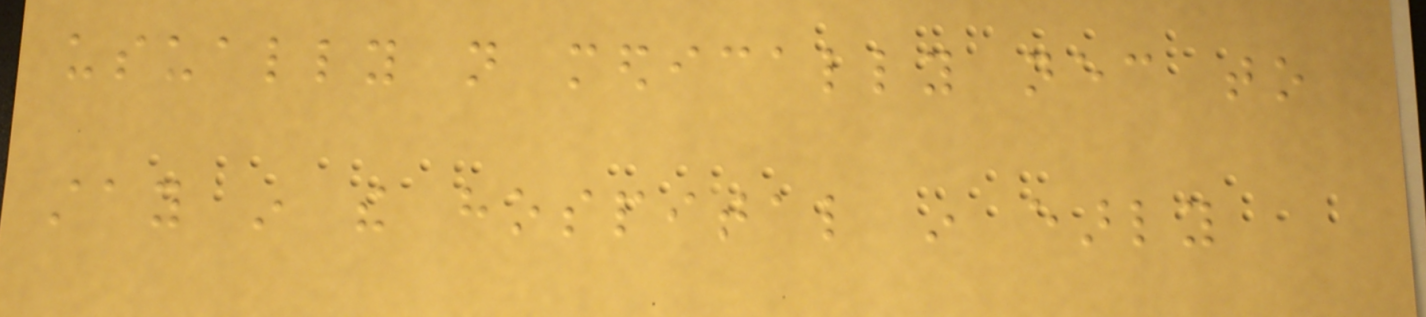usually not medically necessary to
stay in the hospital in early
